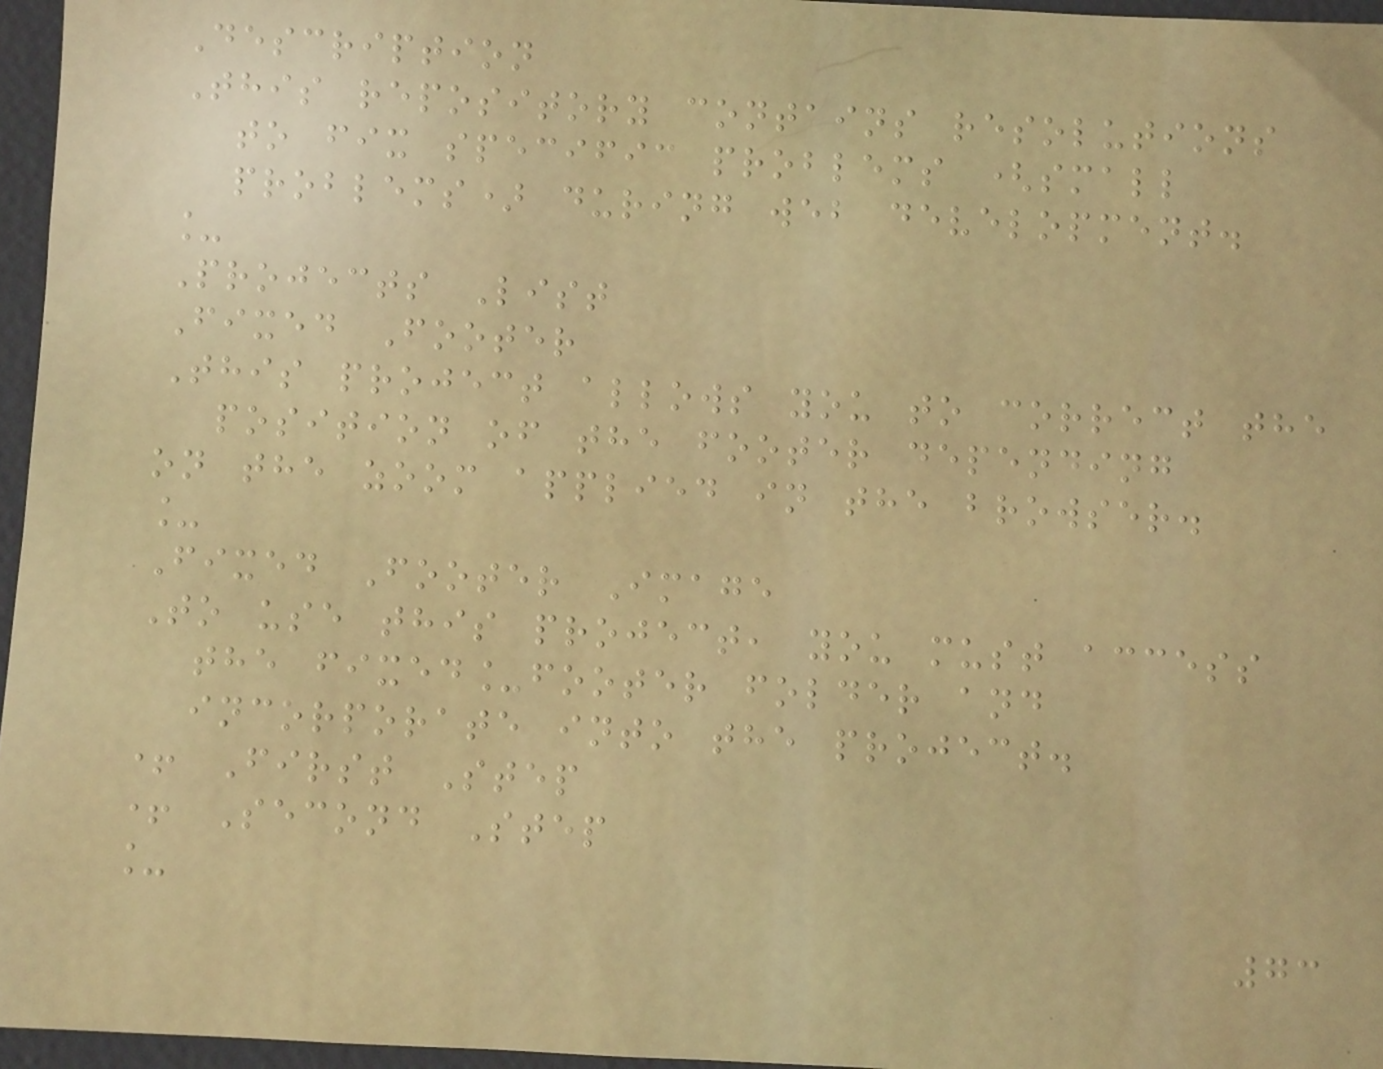Description
This repository contains resolutions
to fix specific problems (small
problems) during web development.
_
Projects List
Fixed Footer
This project allows you to correct the
position of the footer depending
on the zoom applied in the browser.
_
Fixed Footer Image
To use this project, you must access
the fixed_footer folder and
incorporate into the project.
+ First Step
+ Second Step
_
73
